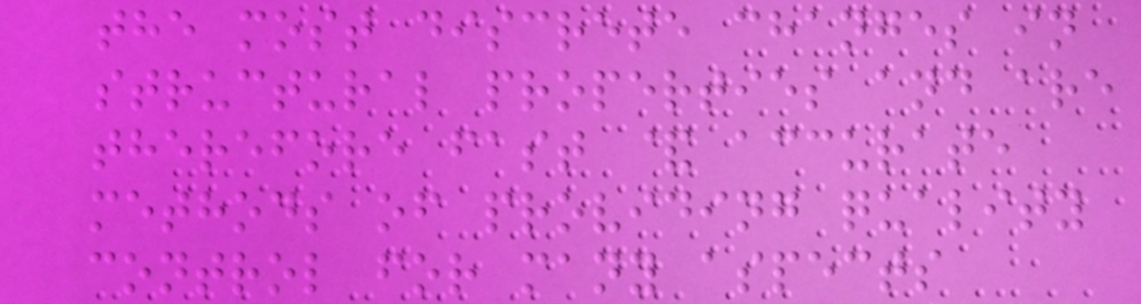the most discrete changes in
structural properties and are
therefore fast & accurate
methods of providing quality
control for many aspects
